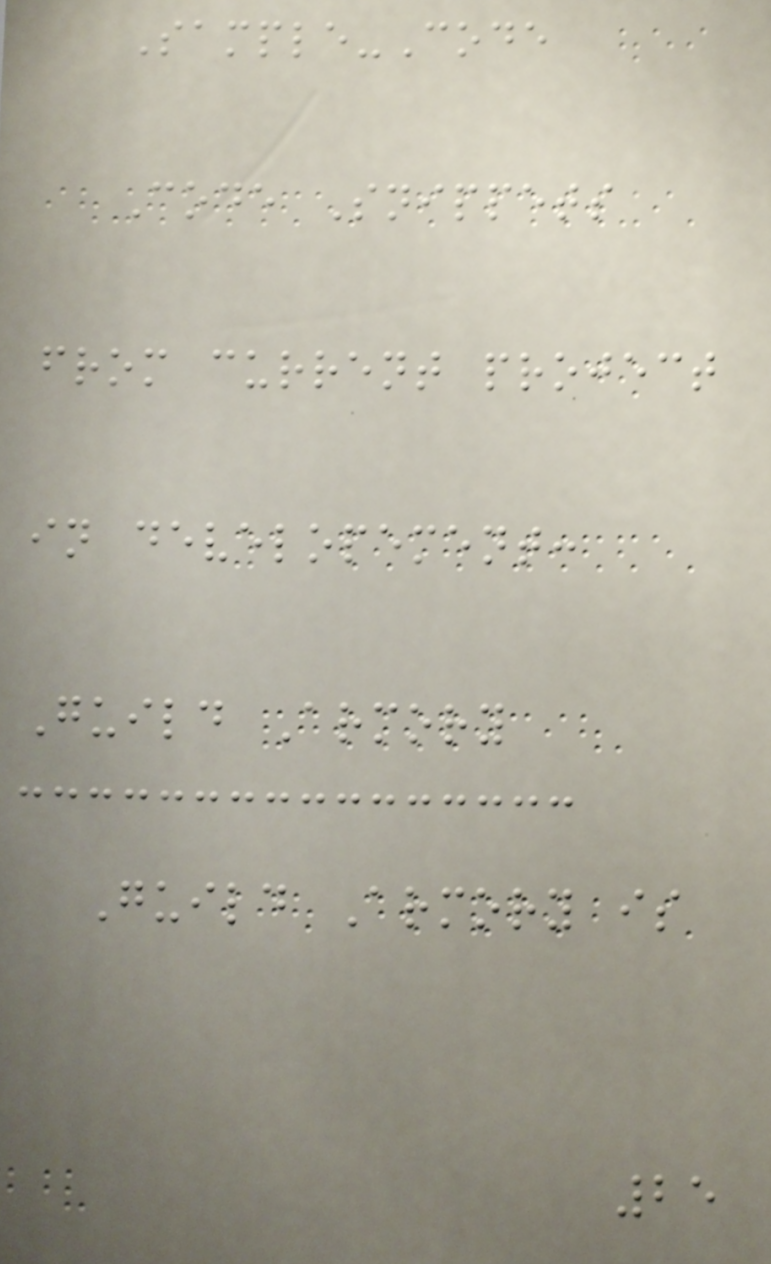Sample-Code
Code Snippets
from current project
in developement:
Guild Armory
Guild Armory is
25
